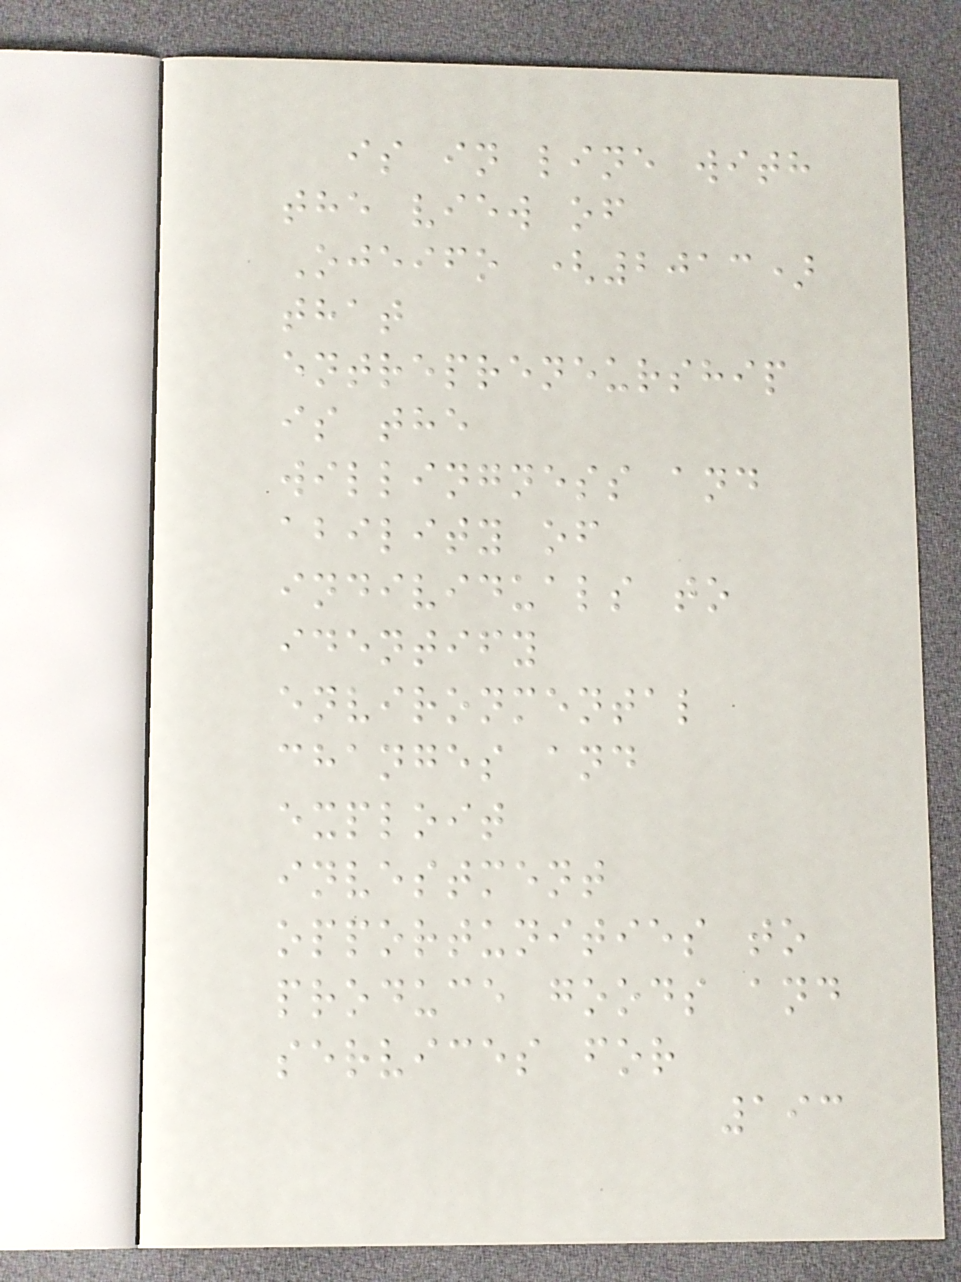is in line with
the view of
Ojeifo (2013)
that
entrepreneurship
is the
willingness and
ability of
individuals to
identify
environmental
changes and
exploit
investment
opportunities to
produce goods and
services for
193
